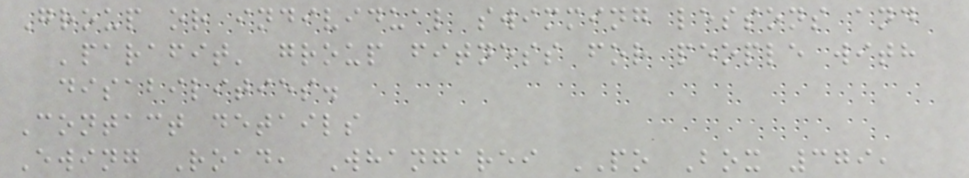Group or individual swimming lessons and
'parafit' group fitness for people with
disabilities.
Contact details
Ewing Road, Whangarei PO Box 379,
